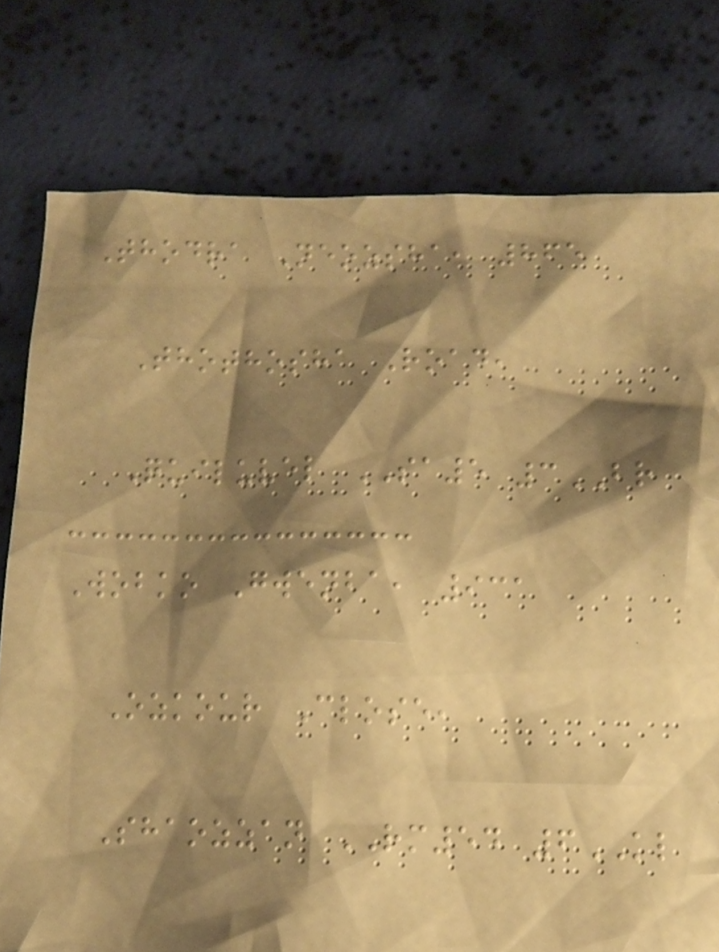Thodra Neozsha, 865
Thothosha Road,
Quiluvel SA5 3BR
Wobko Gwenba, 931
Ozkour Close,
Shaozzan RM54 6KL
